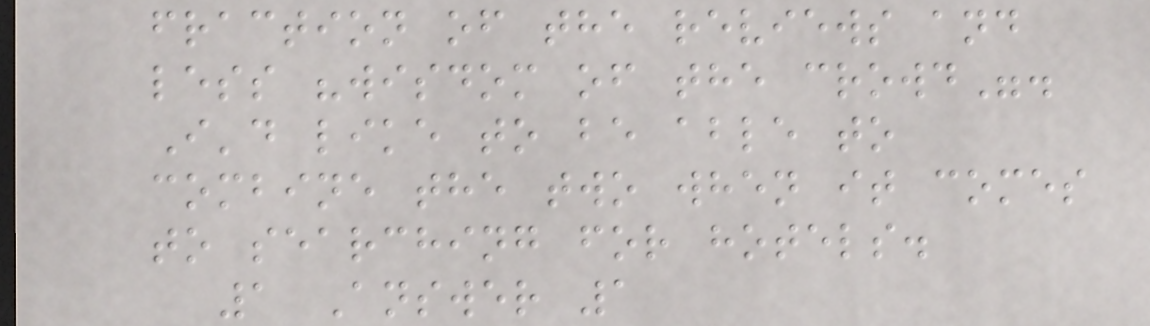fraction of the reviews and
less "wisdom of the crowd".
I'd like to be able to
combine the two when it comes
to searching for hotels.
1 Answer 1
